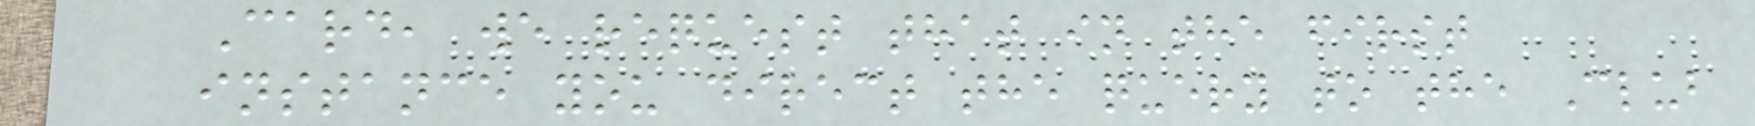Card, we request that in the first
instance you direct the query to the Club
